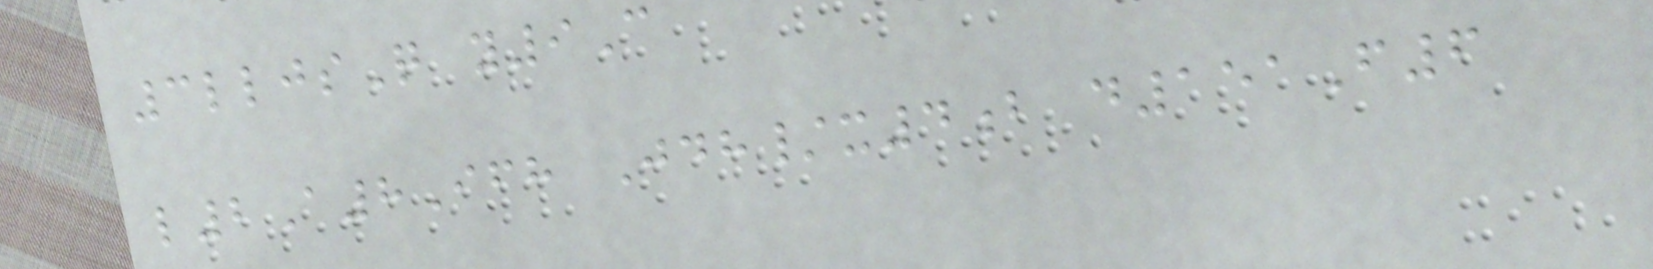3lljsQ y9C
l2A8Ifh Jdh/x4b d151F6
